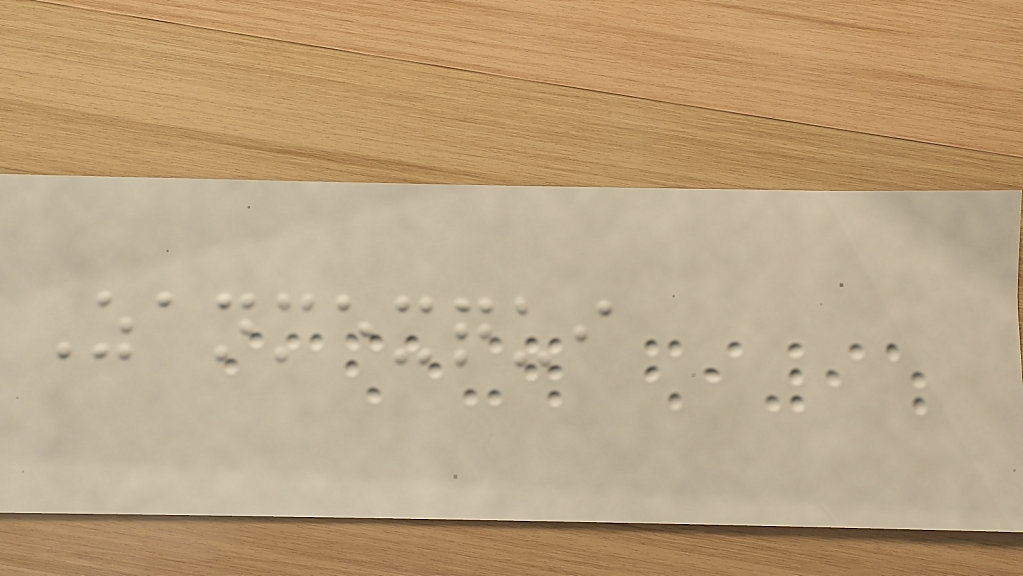Zanmexqui
